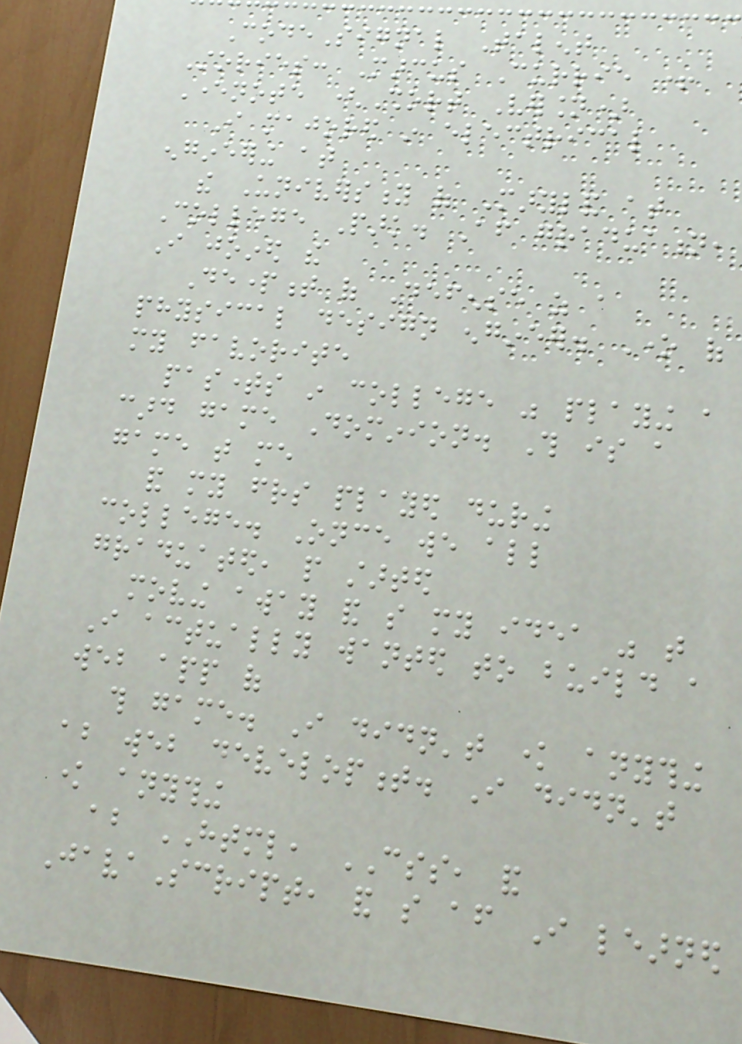CodeSignal Talent
Stories: Marcus Currie +
Evernote (Short Version)
I majored in electrical
engineering at
the University of Maryland at
College Park. After graduation,
I joined the
Department of Defense as a
physical design engineer. One of
my favorite
pastimes in college was playing a
card game Dominion. This is a
game that me
and my friends played during
college. Once we all
graduated, people started
moving away and so my idea was that
I actually wanted to build a
web app of
this game. I didn't know anything
about web development. I didn't
know anything
about HTML, CSS, and
JavaScript, and so after I learned
